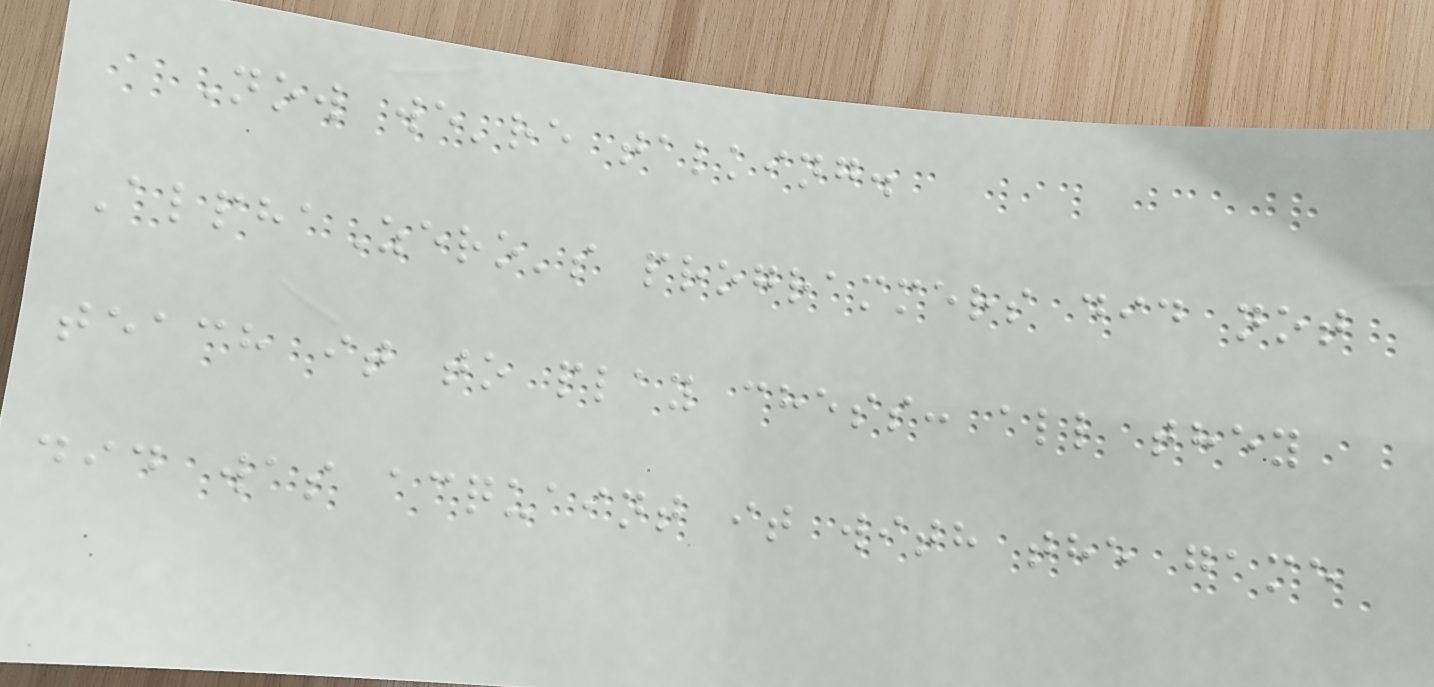Now we're talking.
AlphaZero's programmers did not
teach it to play chess: all they
did was acquaint it with the game
